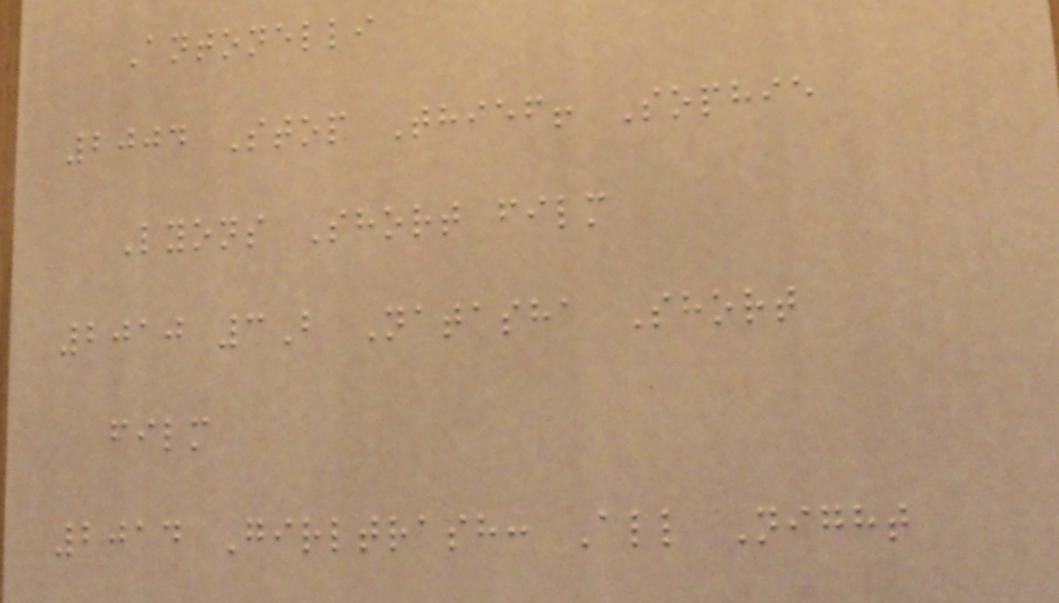Antonelli
2004 Stop Thief! Sophie
Lyons Short film
2010 3B Natasha Short
film
2014 Girltrash: All Night
